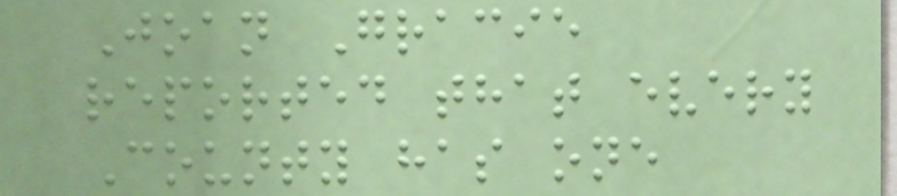Joan Gracie
reported that every
County has one
